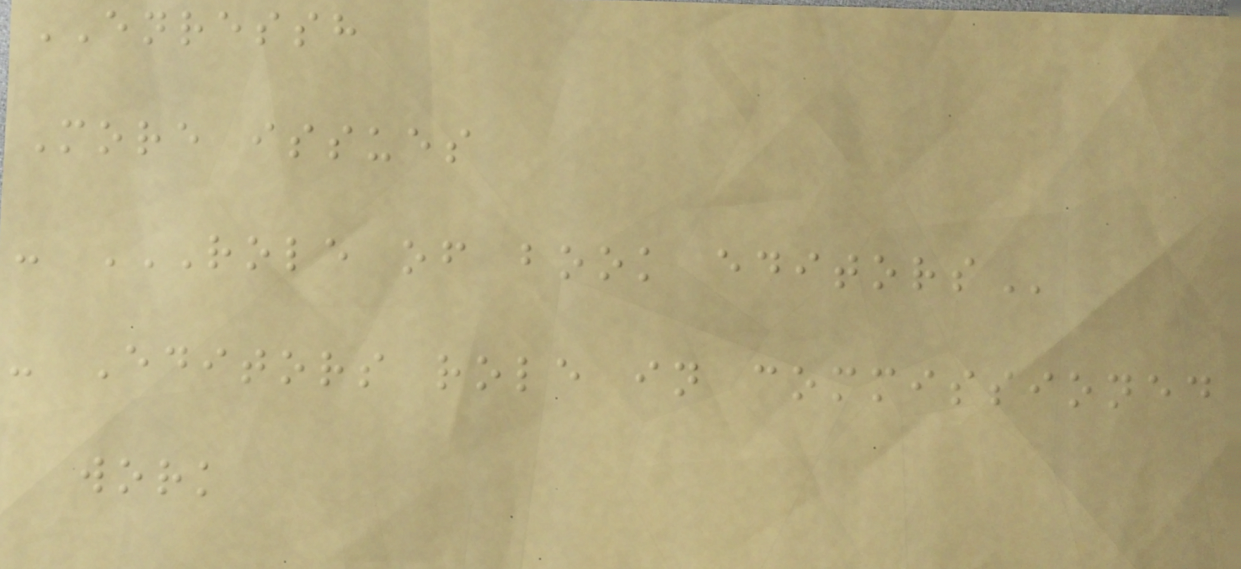ENRESSH
More issues
- ROLE OF BOOK EDITORS
- Editors role in commissioned
work
